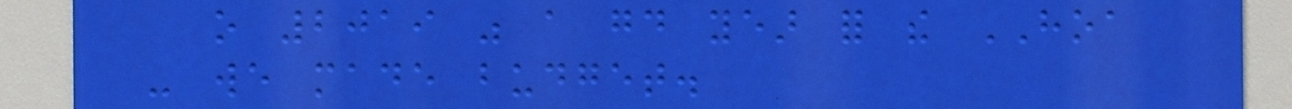o 2019 was a good year for the HOA
- we made budget.
